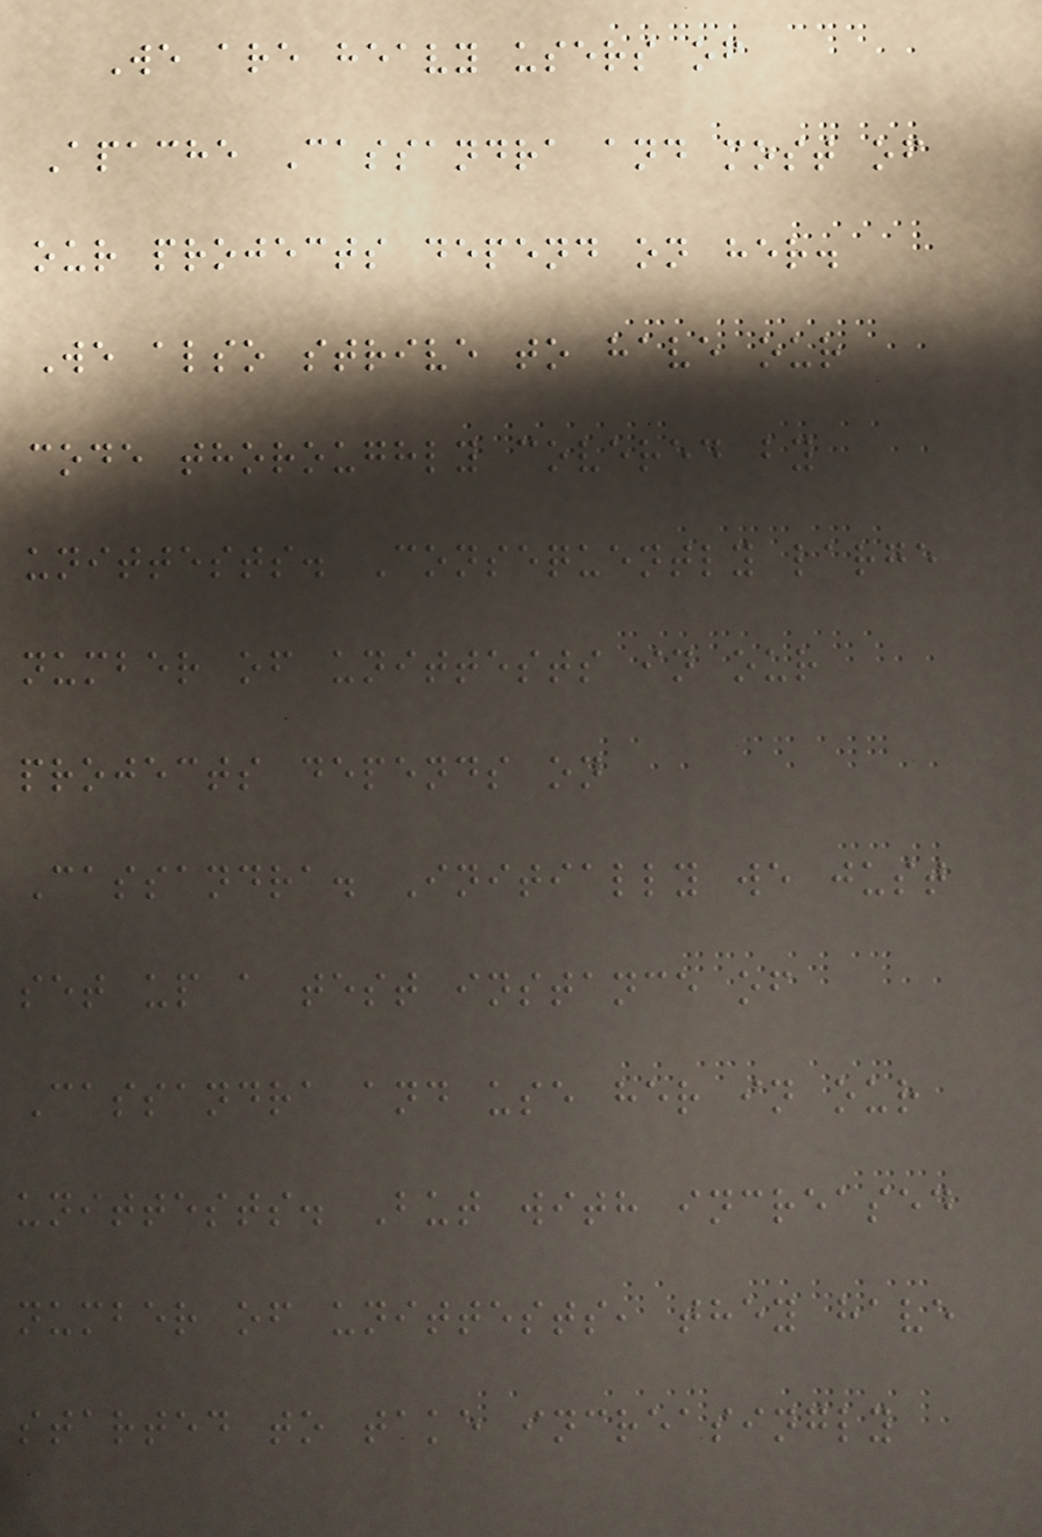We are heavy users of
Apache Cassandra and most of
our projects depend on her.
We also strive to have our
code thoroughly covered by
unittests. Consequently large
number of unittests in our
projects depends on
Cassandra. Initially we just
set up a test instance of
Cassandra and use her in our
unittests. But with increased
number of unittests, they have
started to take increasingly
